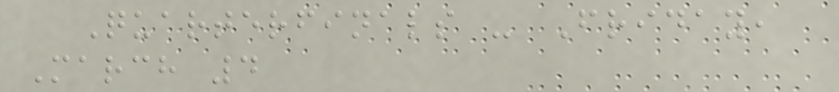Quarterfinals - Friday,
March 4
